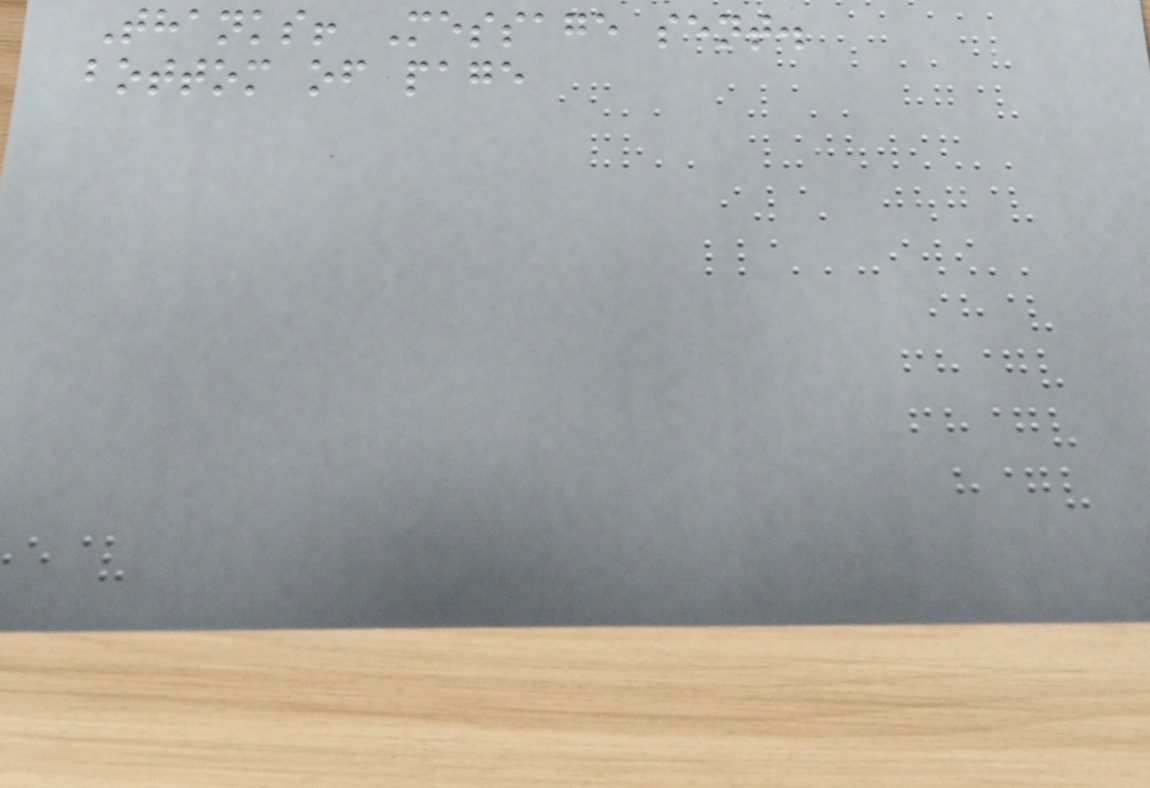Thanks! Message sent.
bottom of page
